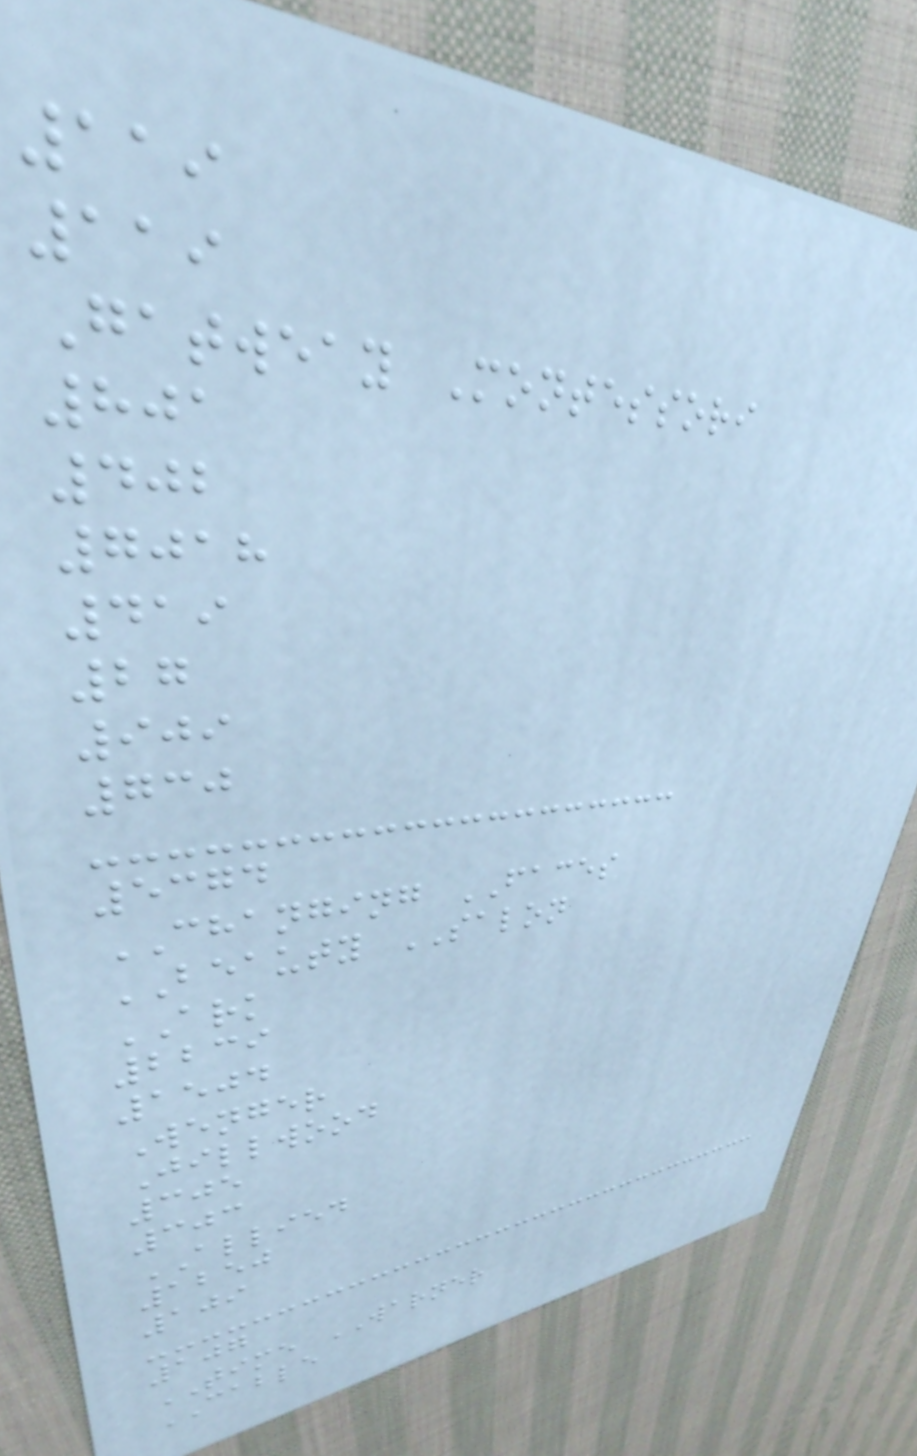119
119
Gatweay Montessori
801
402
7018
419
27
909
730
5374
CHANGING FACES
BEAUTY SALON
ARK
2239
1504
Wenger
Jillwood
305
303
ALLIED
1250
109
107
TIME WARNER
CABLE
